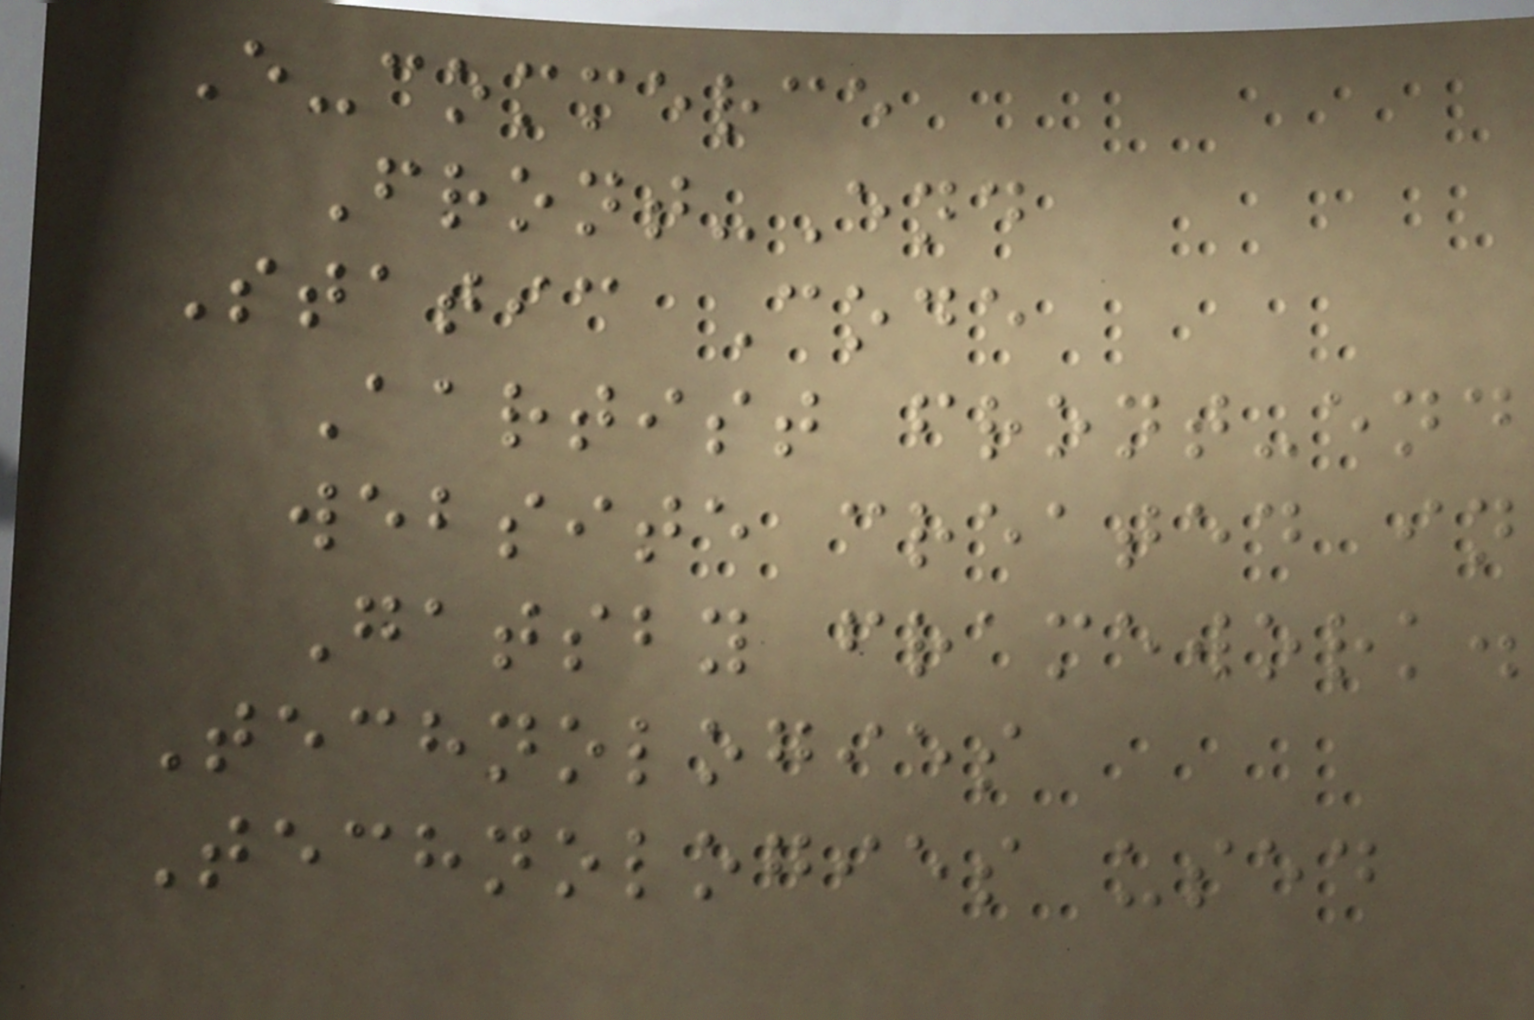E-commerce
Front-End
Static Code
Aartist front-end
website created in
Gatsby framework.
Technologies
Technologies used
